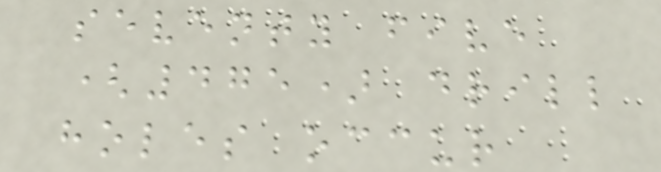seventy five
(475) drill
holes occur
